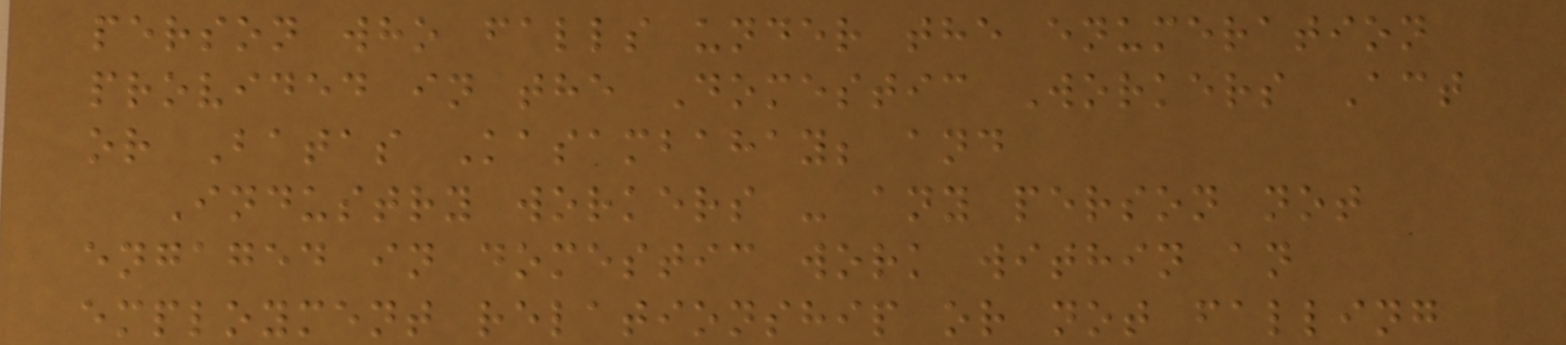person who falls under the enumeration
provided in the Domestic Workers Act
or Batas Kasambahay; and
Industry workers - any person not
engaged in domestic work within an
employment relationship or not falling
